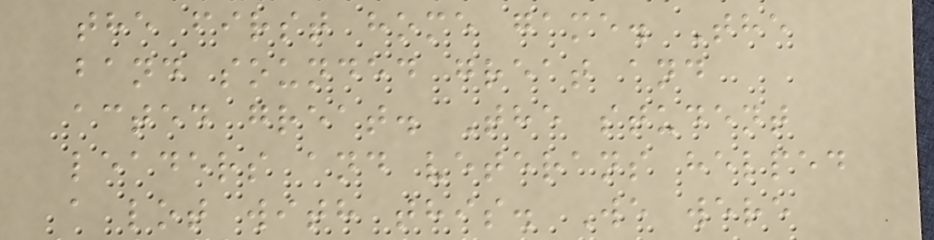the first home game. The
band sounded great and
acted great. The student
leaders and veterans helped
a lot with this. We were
